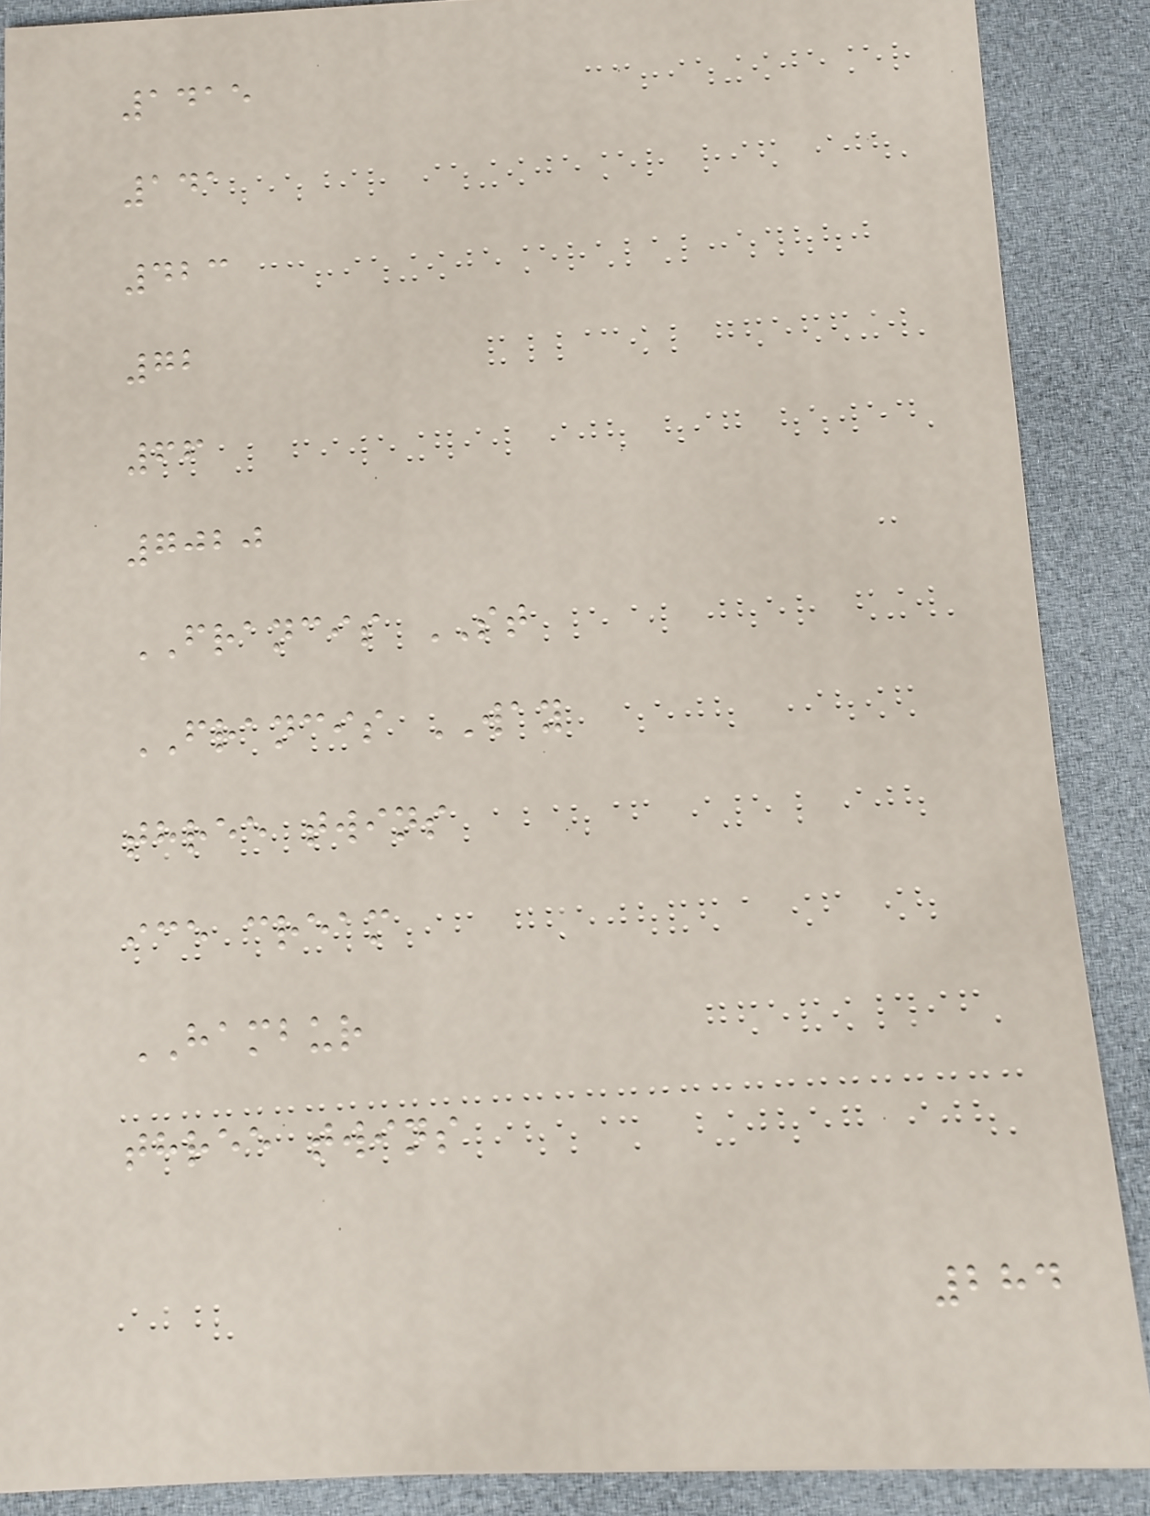1415
141
423
72
66
7020
FRANCIS ST
FRANCIS WAY
three twins
ice cream
HAMBUR
three twins
284
